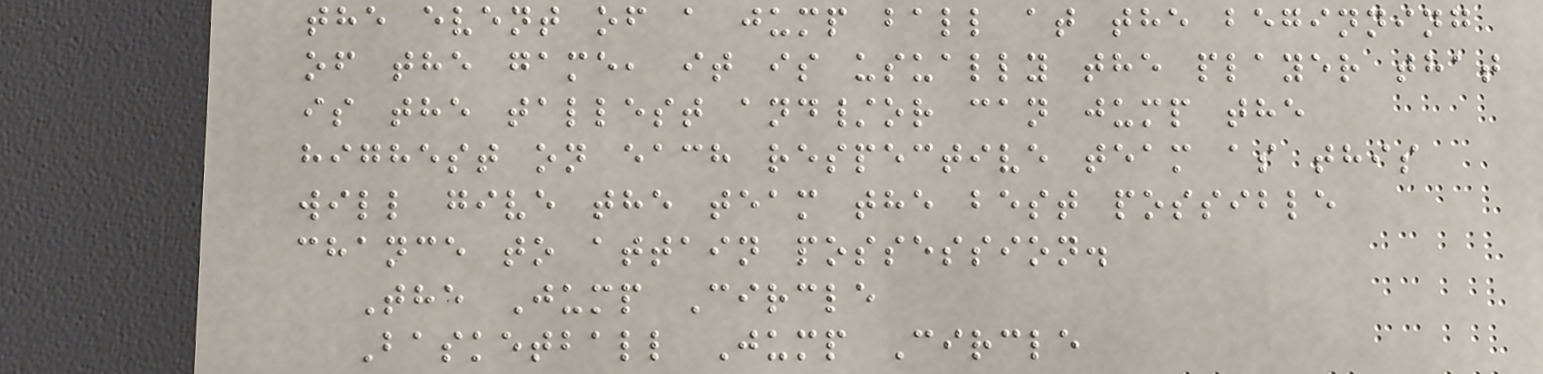the event of a jump ball at the beginning
of the game, it is usually the player that
is the tallest and/or can jump the
highest on each respective team as this
will give the team the best possible
chance to attain possession.
The Jump Circle
Basketball Jump Circle
